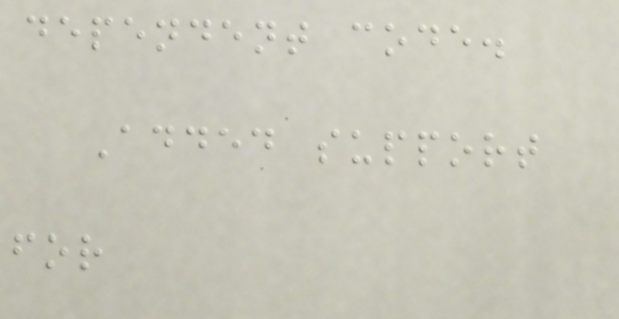dependent code.
Added support
for
